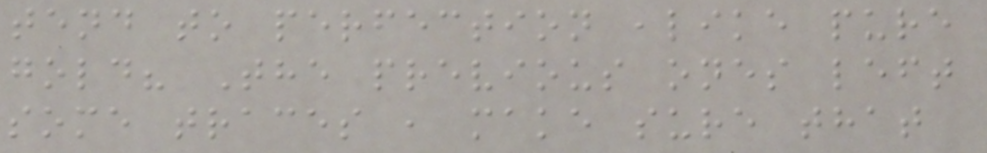tend to perfection ,like pure
gold? The previous ones left
some traces , make sure that
